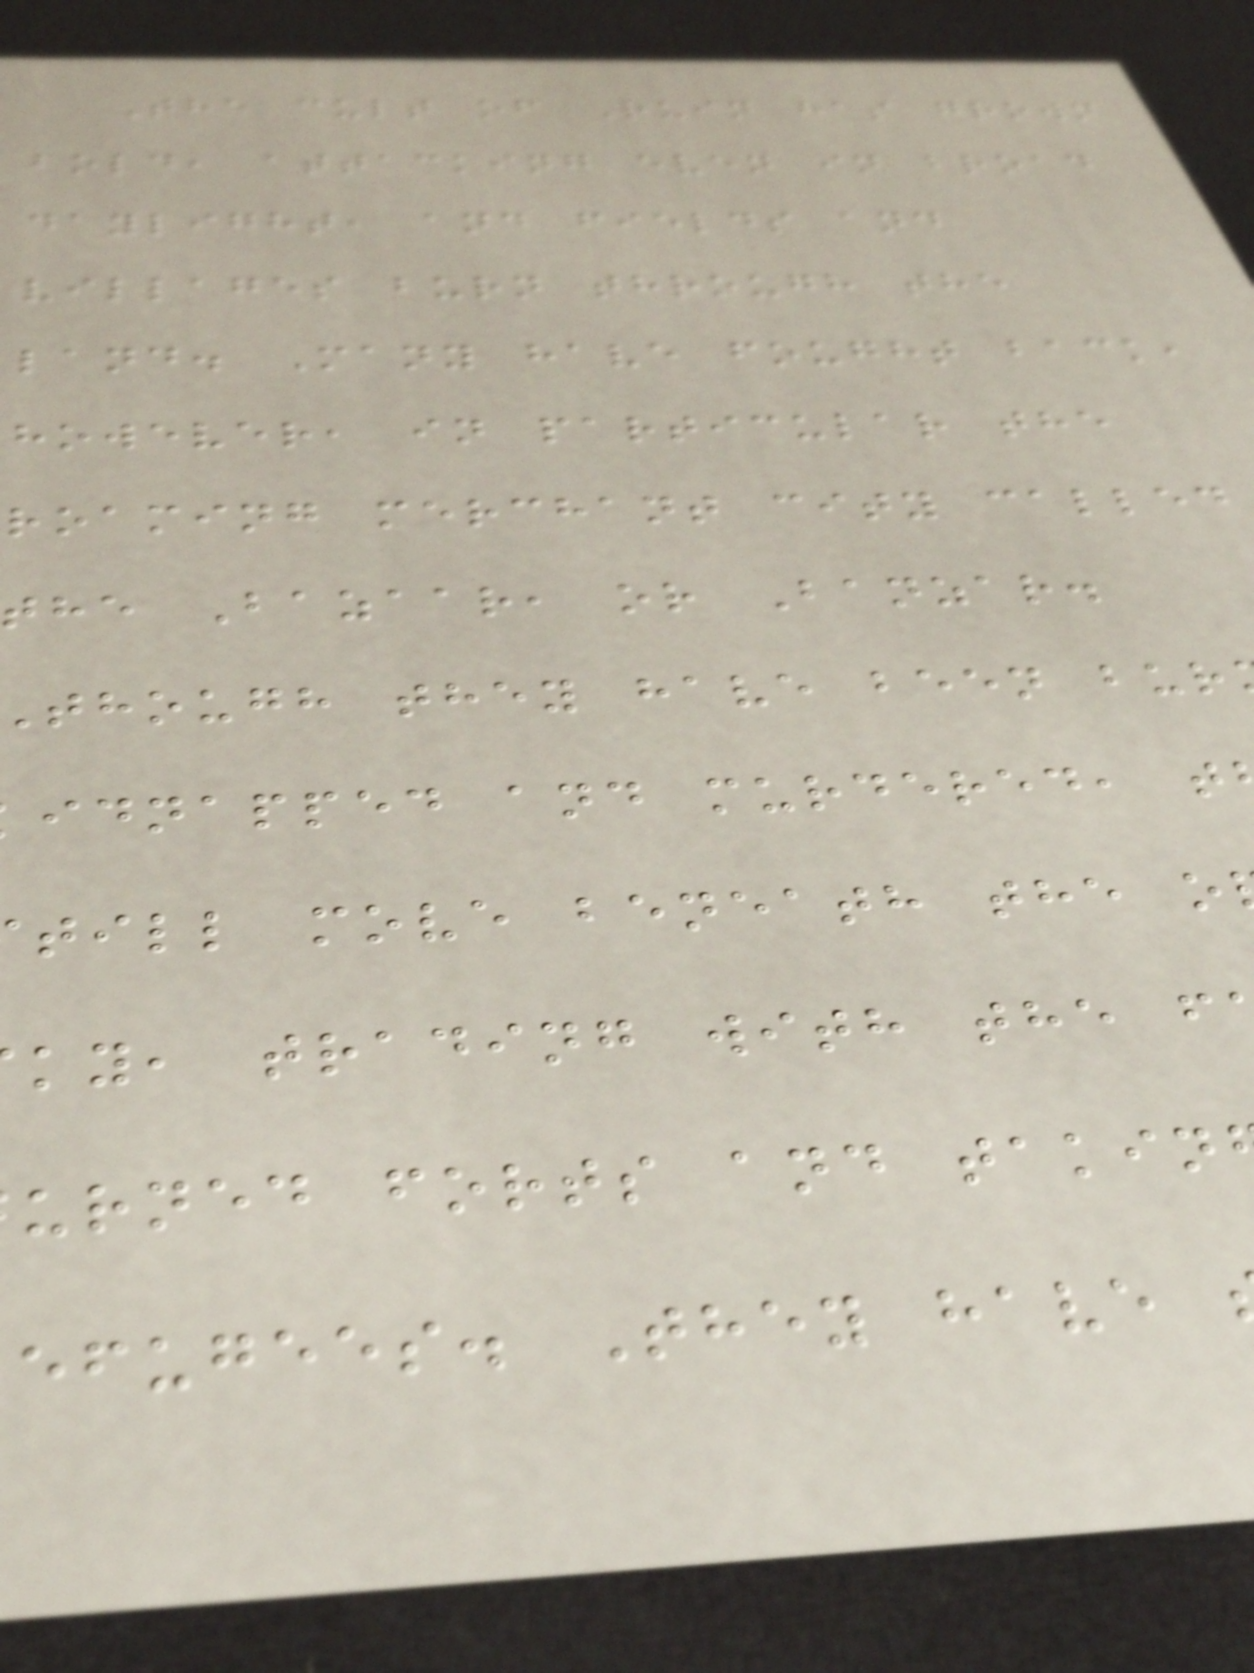The cult of Ruin has grown
bold, attacking even in broad
daylight, and fields and
villages burn through the
land. Many have fought back,
however, in particular the
roaming merchant city called
the Bazaar, or Banzar.
though they have been bur
idnapped and murdered, t
till move beneath the o
ky, trading with the f
urned forts and takin
efugees. They have
